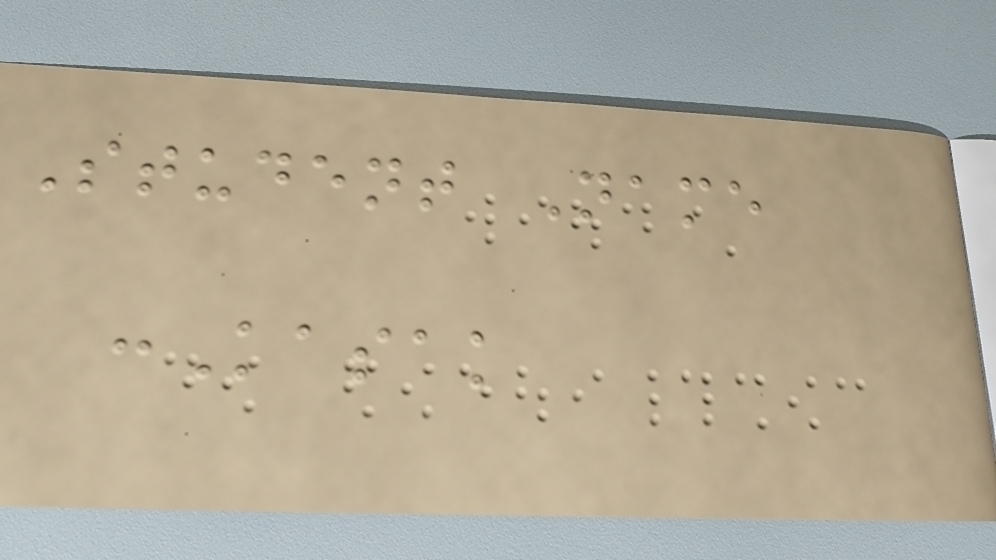Student Name
:Kasak
